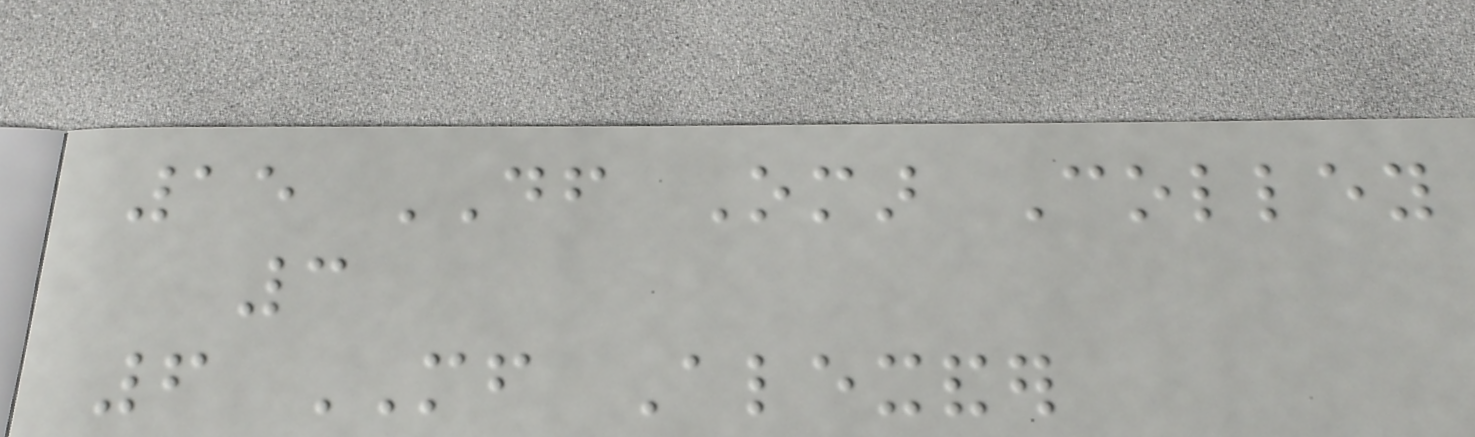15 DF Omar Colley
3
6 MF Alexander
